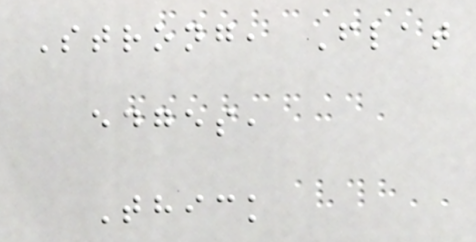Strong, Flat
edges,
Thick
